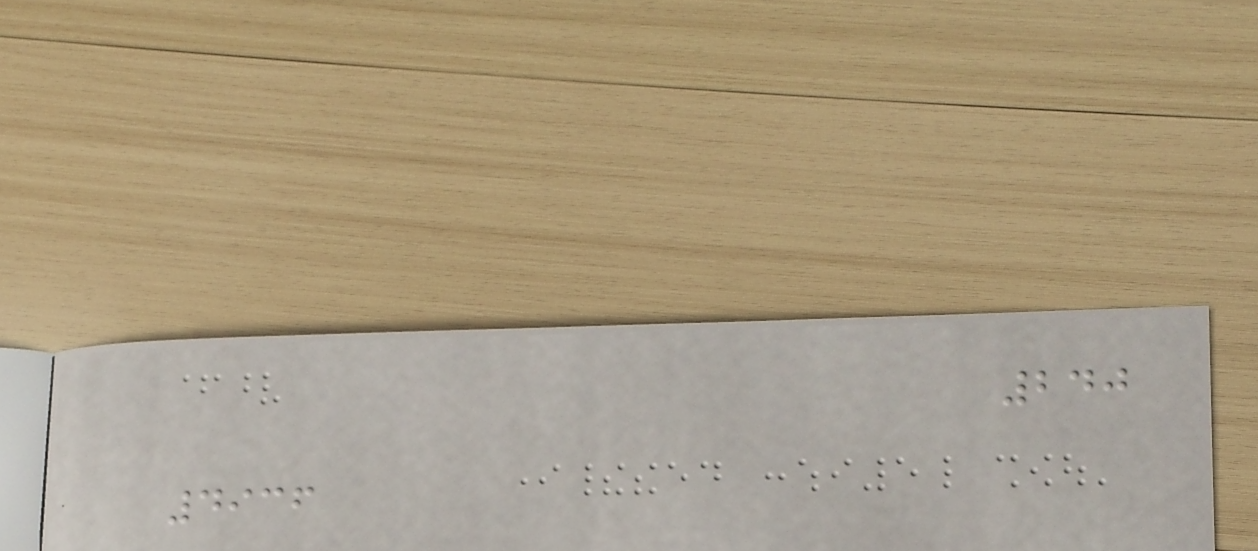240
4936
